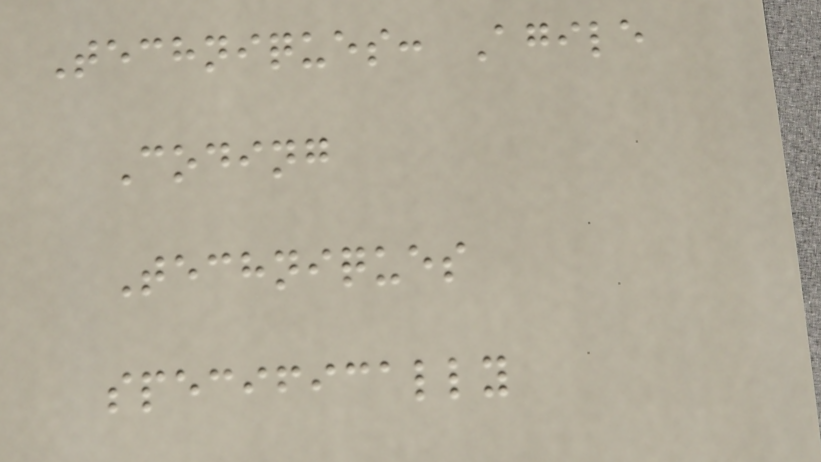Techniques: Agile
Coding
Techniques
specifically
